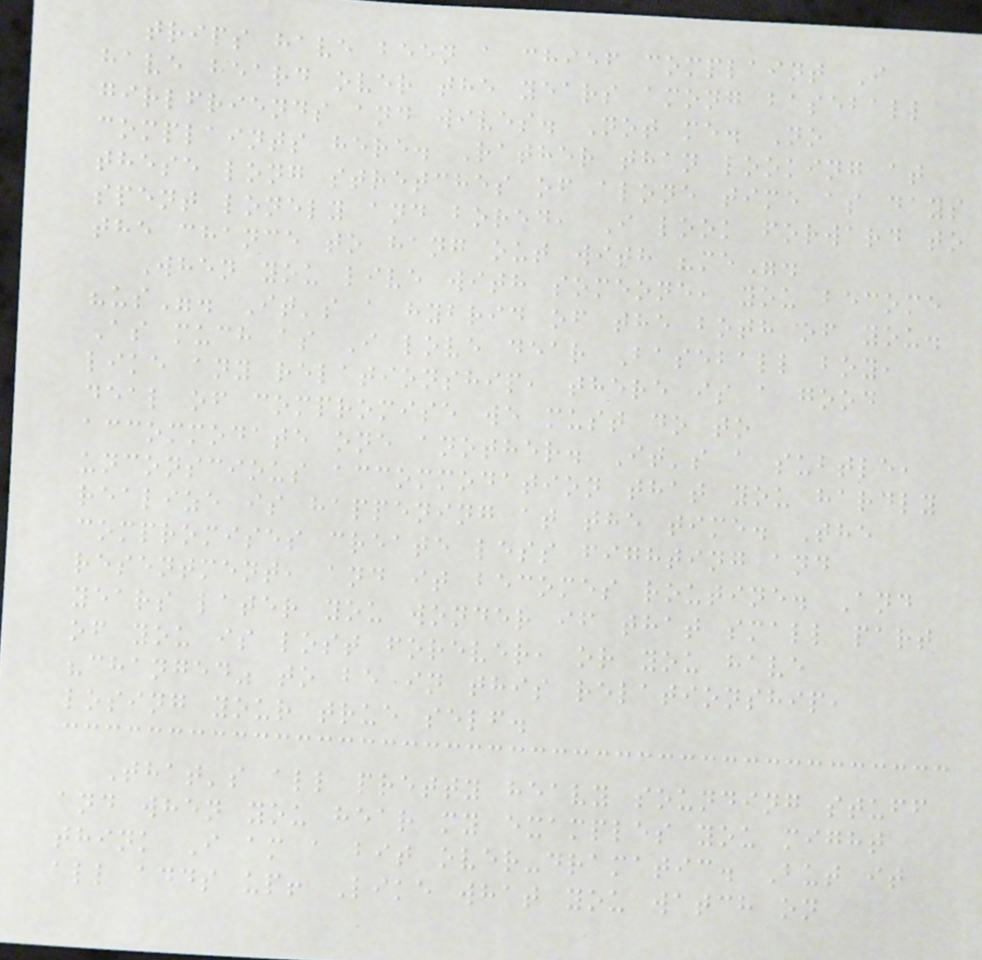trips have been a chief complaint I
have heard over the years among baseball
girlfriends and wives. Not me. No
complaints here. Rather than looking at
these long stretches of alone time as days
spent lonely and bored, I look forward to
the chance to hang out with "me".
When you live with someone, you become
"us". It's a hybrid of the both of you.
As much as I love dear Baseball boy,
like any relationship, there is a good
deal of compromise we must do to
accommodate one another. It's a subtle,
unconscious accommodation that you hardly
realize is happening at the time. The
compromises create less fighting and
resentment, and it becomes routine. And
years later you wonder if that small part
of you is lost forever, or you have
"changed" to be in this relationship,
losing your true self.
That's all pretty heavy sounding stuff
and when you hear my examples you might
think I am a bit over-dramatic. But it
all adds up! Like what you watch on
